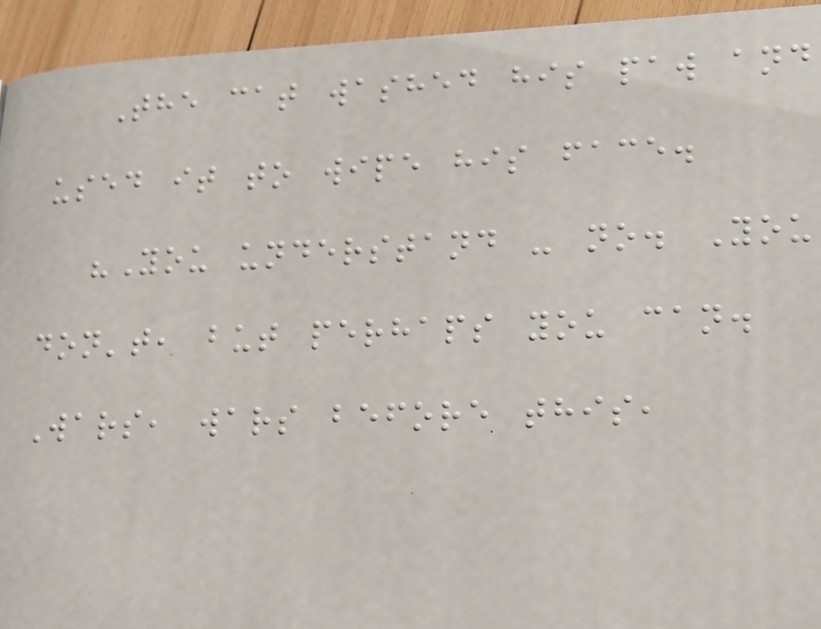The cat washed his paw and
used it to wipe his face.
"You understand - no. You
don't, but perhaps you can.
Wars, wars before this,
